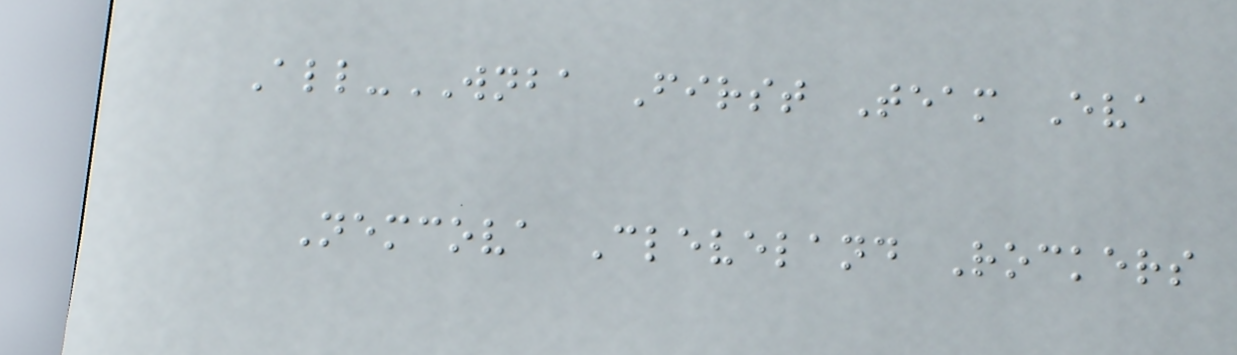All-WNBA First Team Eva
Nemcova Cleveland Rockers
